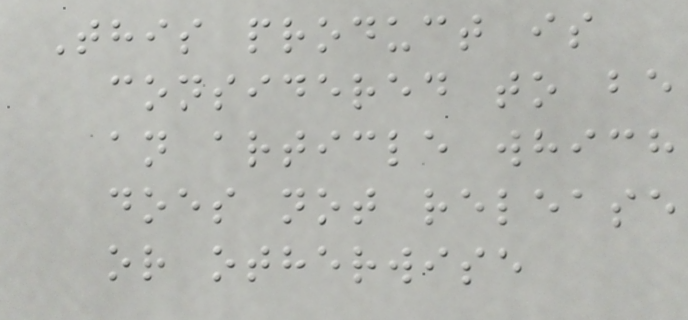This product is
considered to be
an article which
does not release
or otherwise
